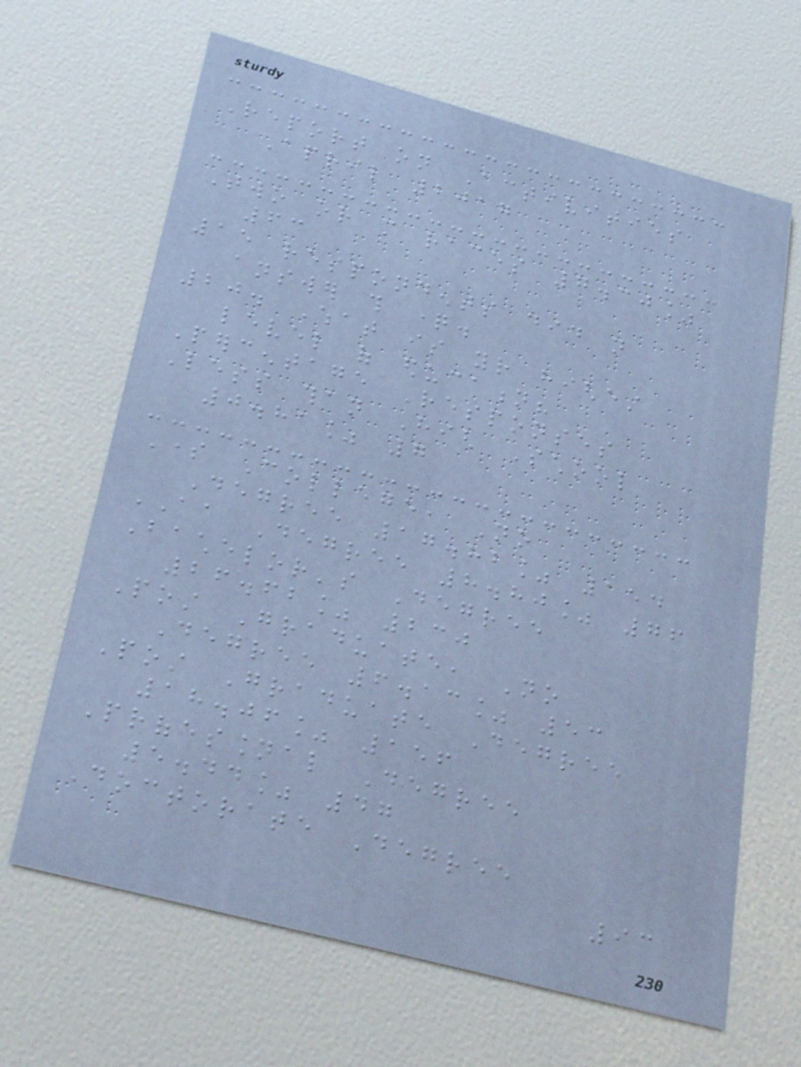Report on Activities
April 2017
Two or more races 7.30%
63
15 respondents did not
answer this question.
20. What is your highest
level of education?
Percentage Responses
Less than High School
0.81% 7
Some College, No
Degree 17.82% 154
AA Degree 8.80% 76
Bachelor's Degree
26.62% 230
Post Graduate, No
Degree 6.13% 53
Post Graduate Degree
18.06% 156
Professional Degree
5.44% 47
Doctorate Degree
93
